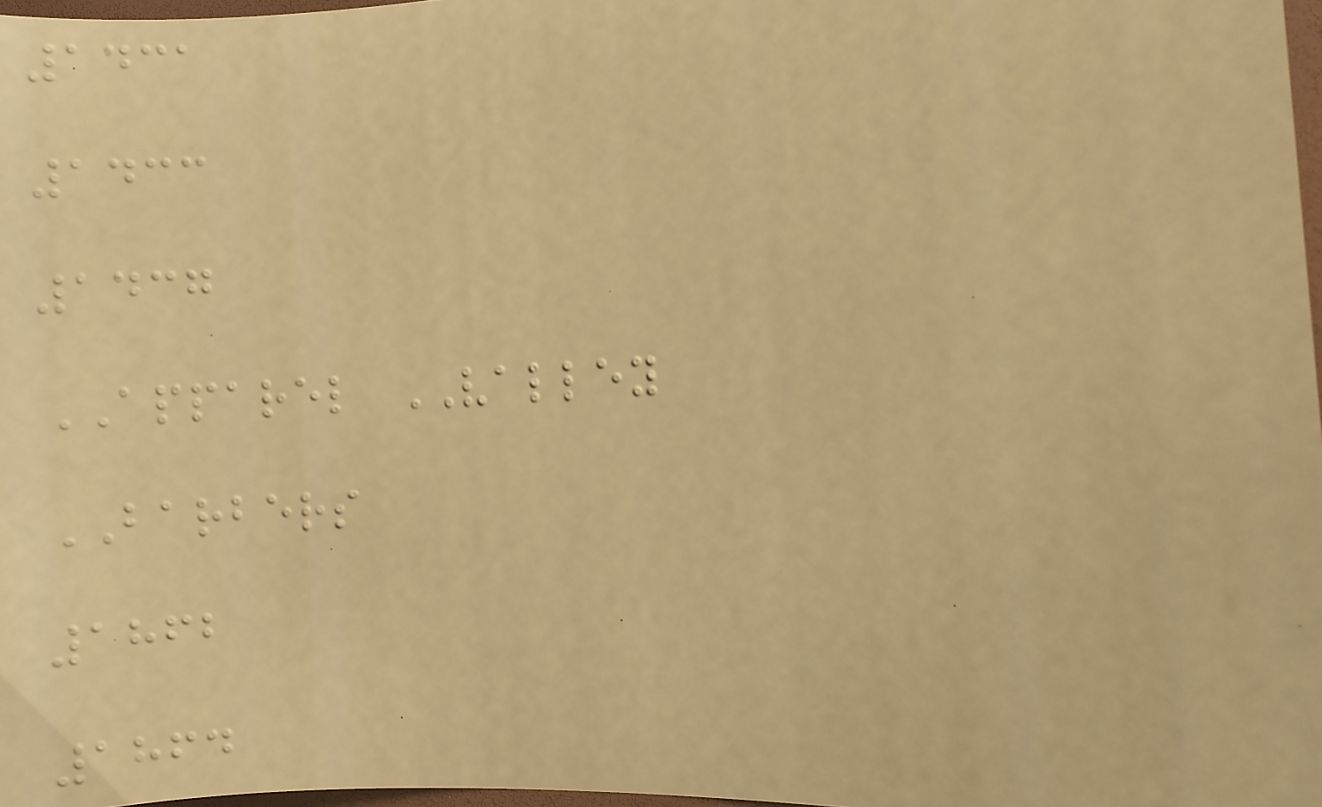1431
1433
1437
APPAREL VALLEY
BARBERS
1862
1864
